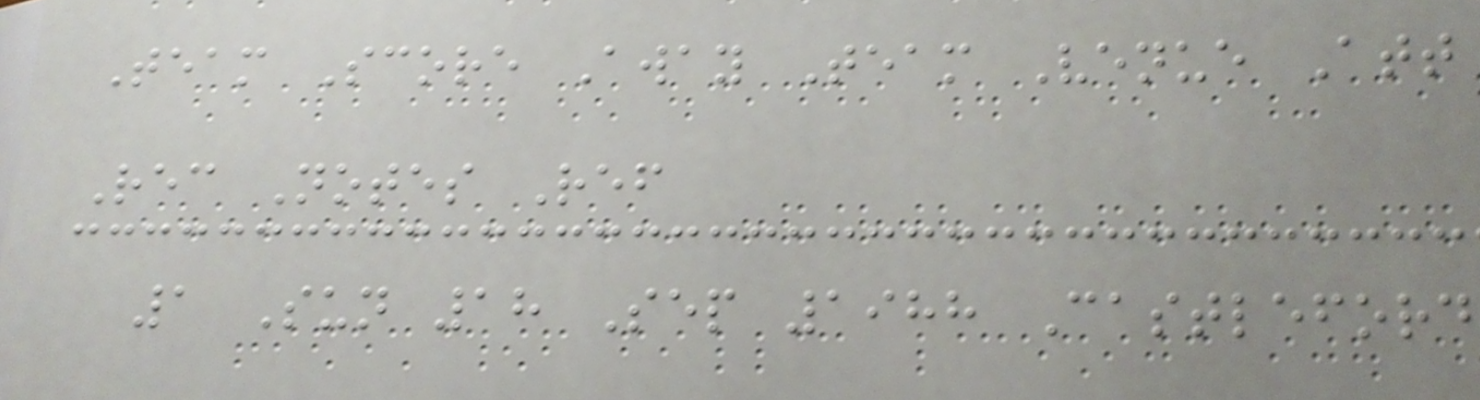Team Score Away Team Venue Att
Rec Notes Ref
1 Sun 18 Sep 1988 Castleford
